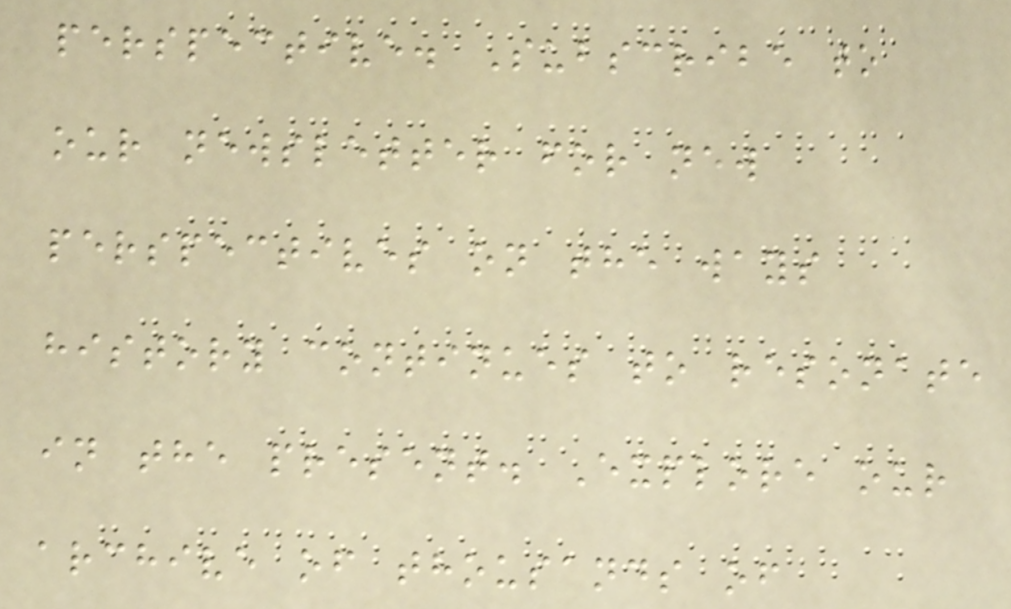perspective. Subscribe to
our newsletter for new
perspectives on the ways
history continues to resonate
in the present. Explore our
archive of thousands of
